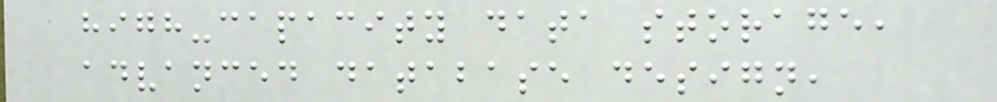high-capacity data storage,
advanced database design,
